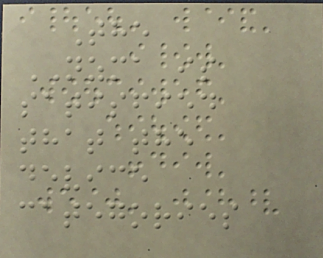The
NZMA is
satisfied
that the
device
categories
